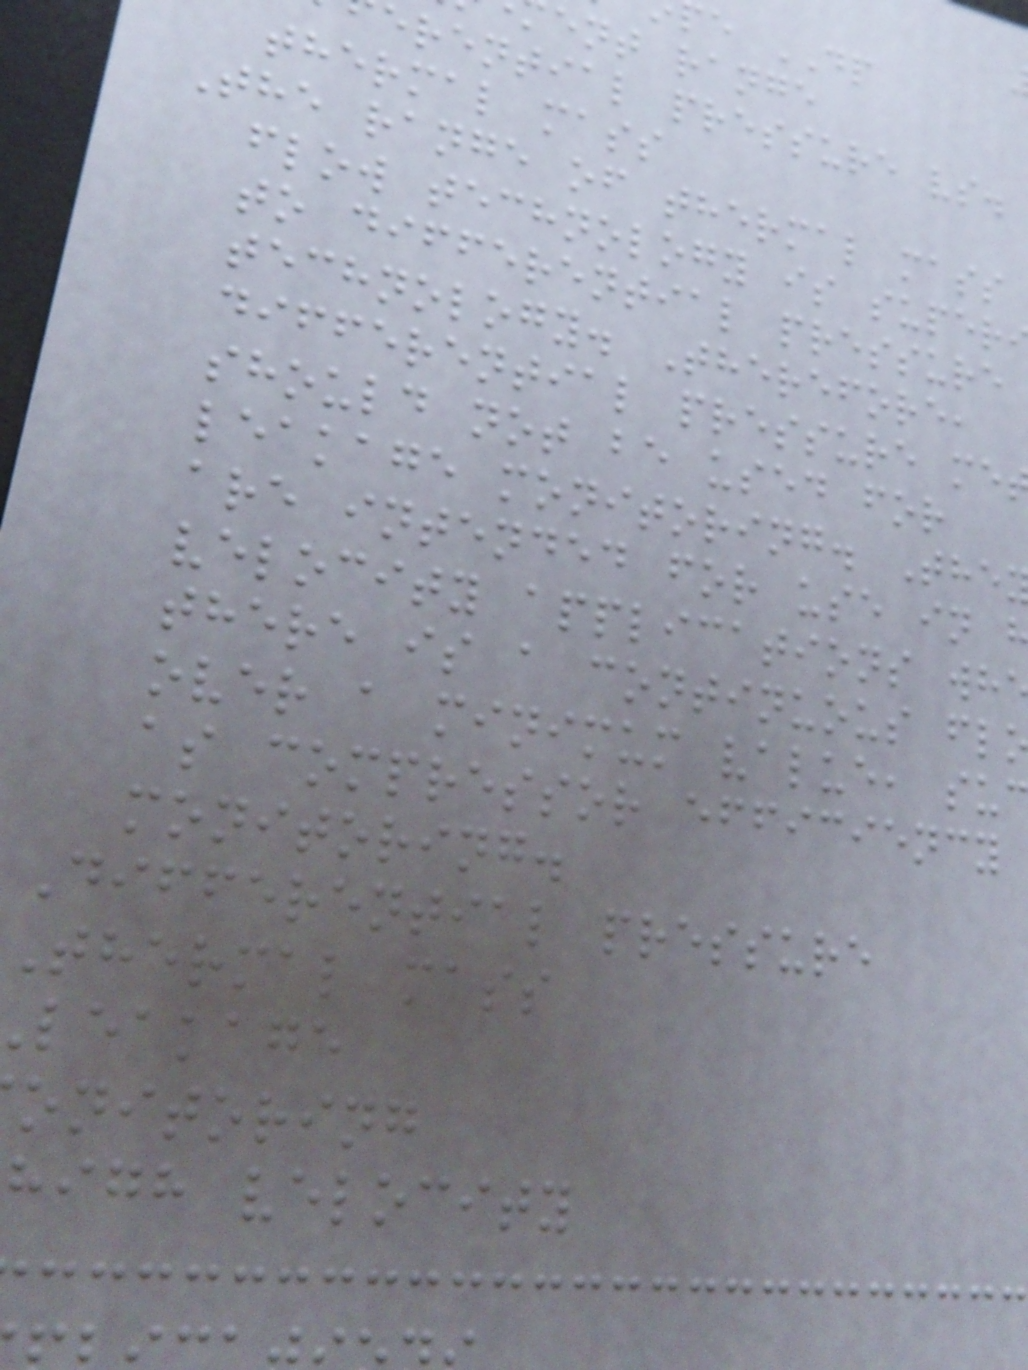e DP
ent range
erential pressure vs.
thermal mass
The range of thermal mass
flow technology is super
to differential pressure
technology. Therefore,
differential pressure me
should not be used for
leakage monitoring. The
are intended for use in
velocity applications wh
there is a continuous fl
over a minimum value, su
as compressor efficiency
monitoring.
Differential pressure
Thermal mass
leakage
onitoring
high velocity
